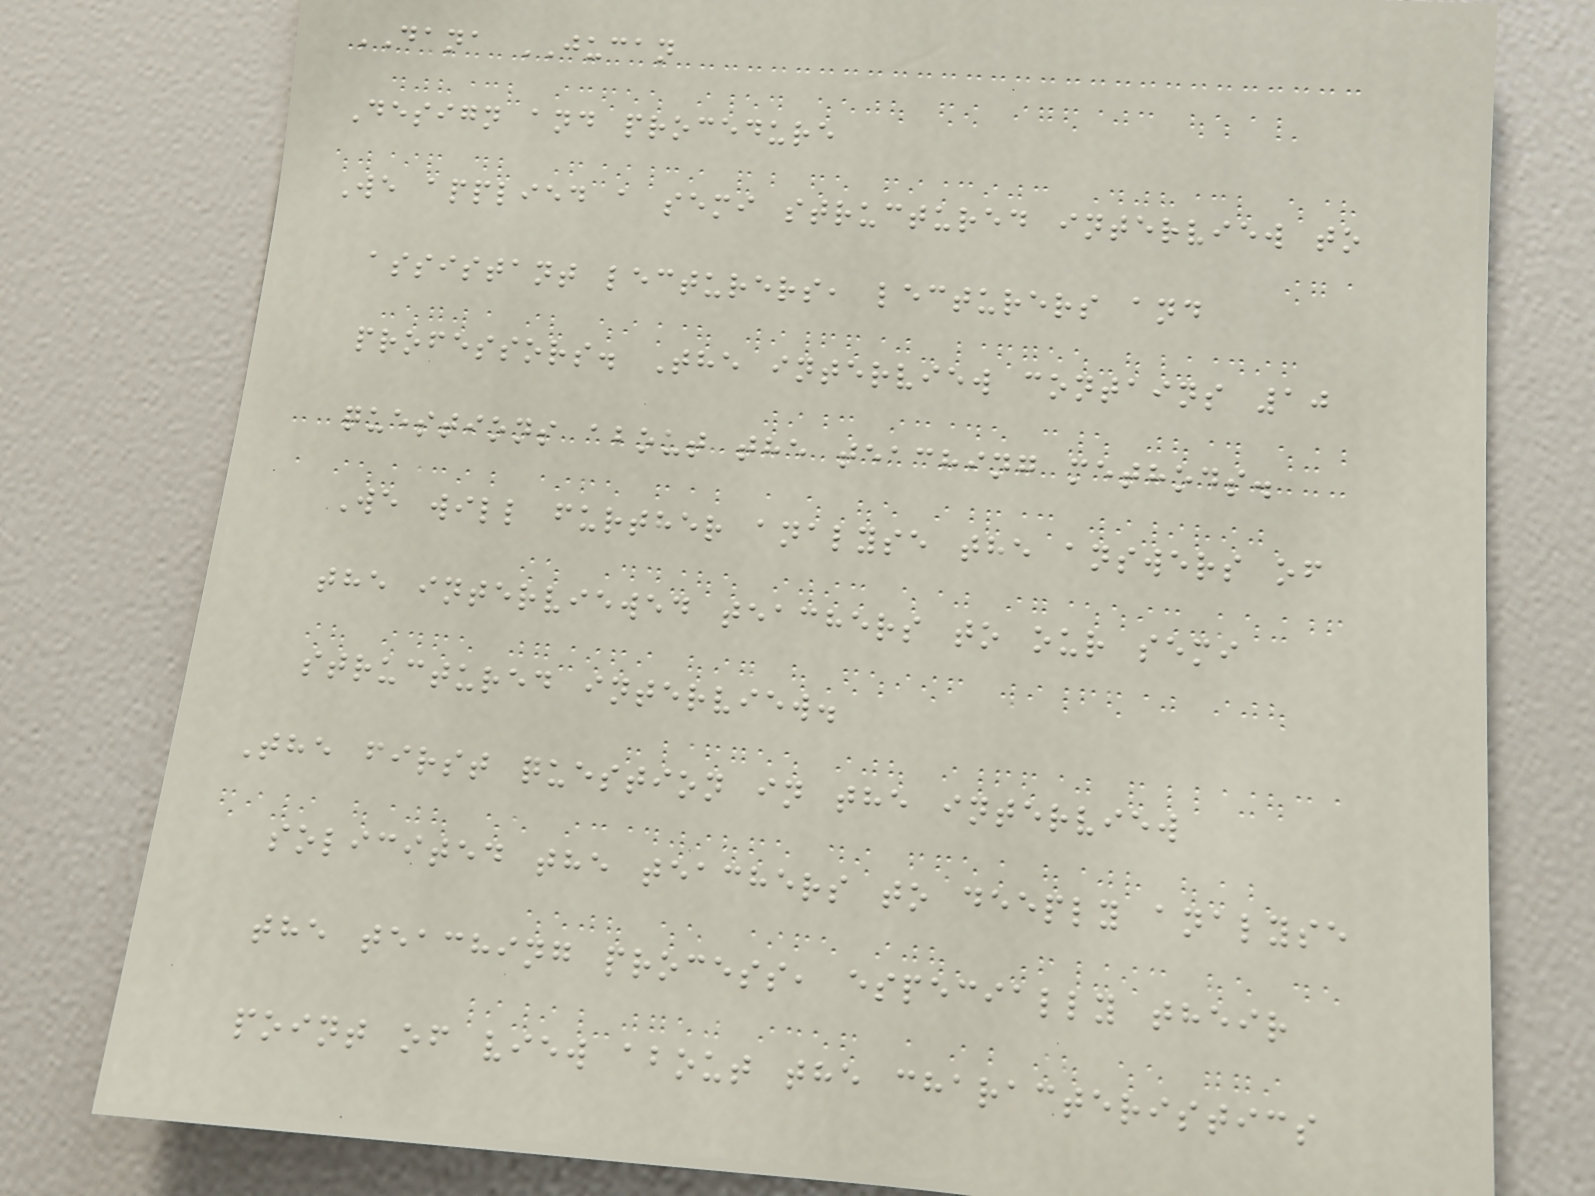DANA JUCAN
Design and procedure
We applied a semi structured interview to
assistant lecturers, lecturers and
professors. The interview contains 10
questions about the teaching methods.
We will further analyse the answers of
the interviewed teachers to our semi
structured interview.
The first question in the interview
solicited the teachers to deeply analyse
the teaching process, especially their
point of view about the characteristics
